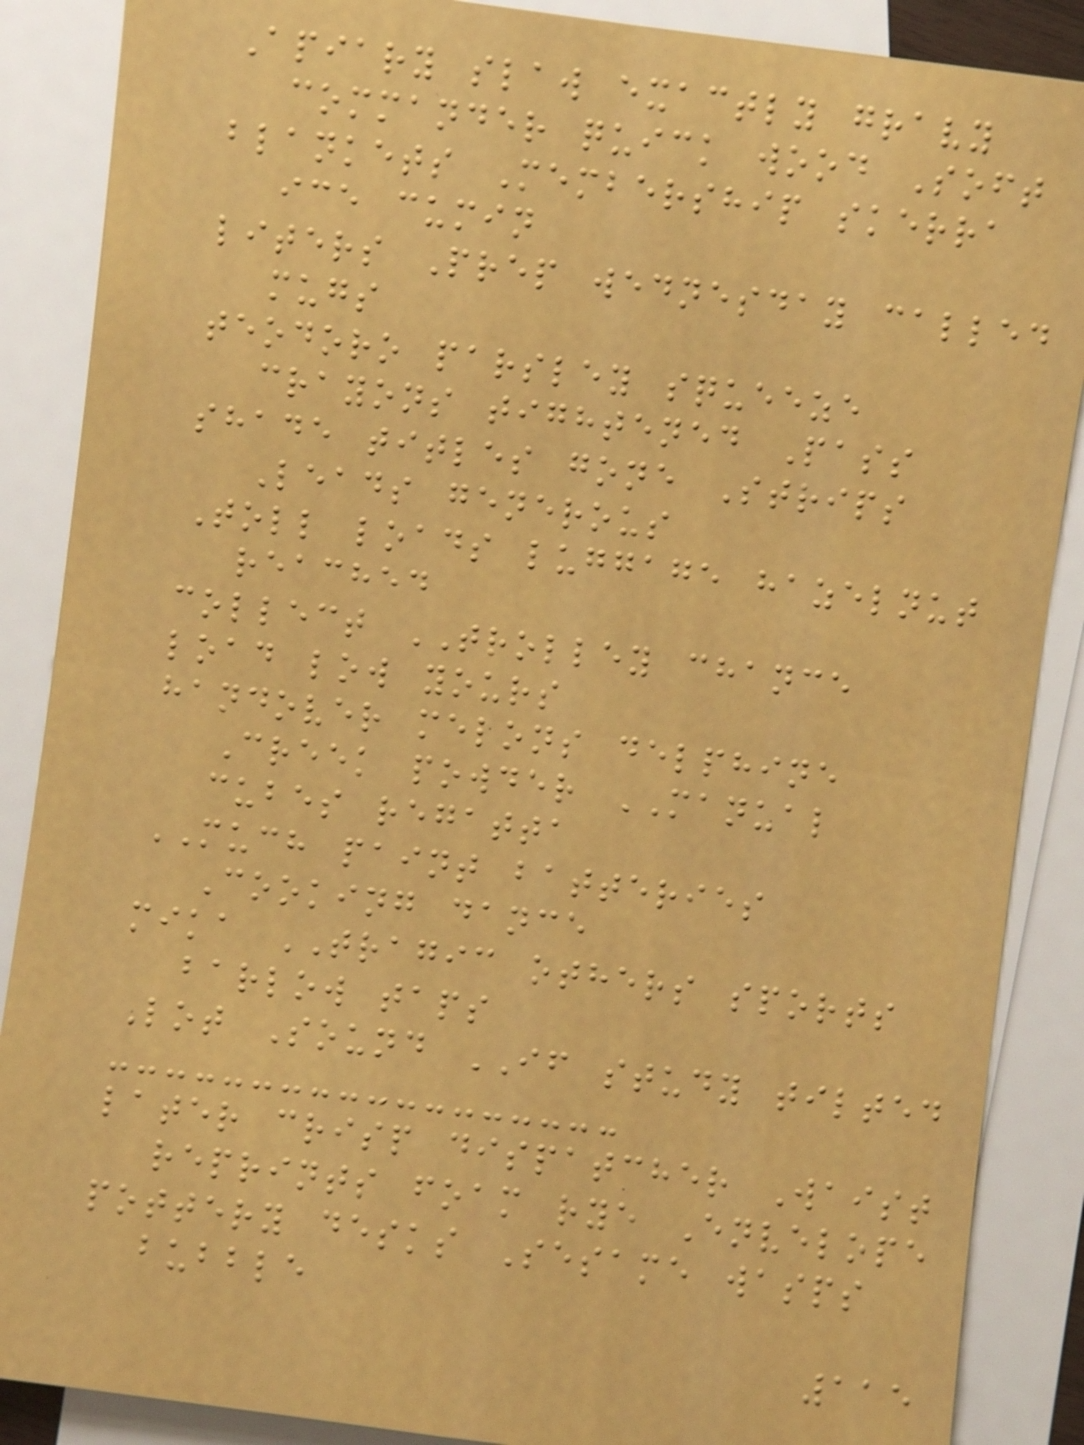Apiary slaw exactly gravy
commander quick wood Soft
blankets Membership skerra
ice cumin
liters Prep wednesday called
mugs
teodoro parsley squeeze
crayons tightened Pass
shade titles gone Strips
Leads generous
Toll loads luggage hazelnut
reached
collect TROLLEY chance
load low yours
handover melons delphine
Creek powder MANUAL
cubes regatta
MUCH paint batteries
Cooking dance
mika TRAGIC others sports
barlow taps
Lot Sound IF study tilted
later crisp dispatcher Waist
reprints foam rye Envelope
pottery desks Sesame wasps
bubble
115
